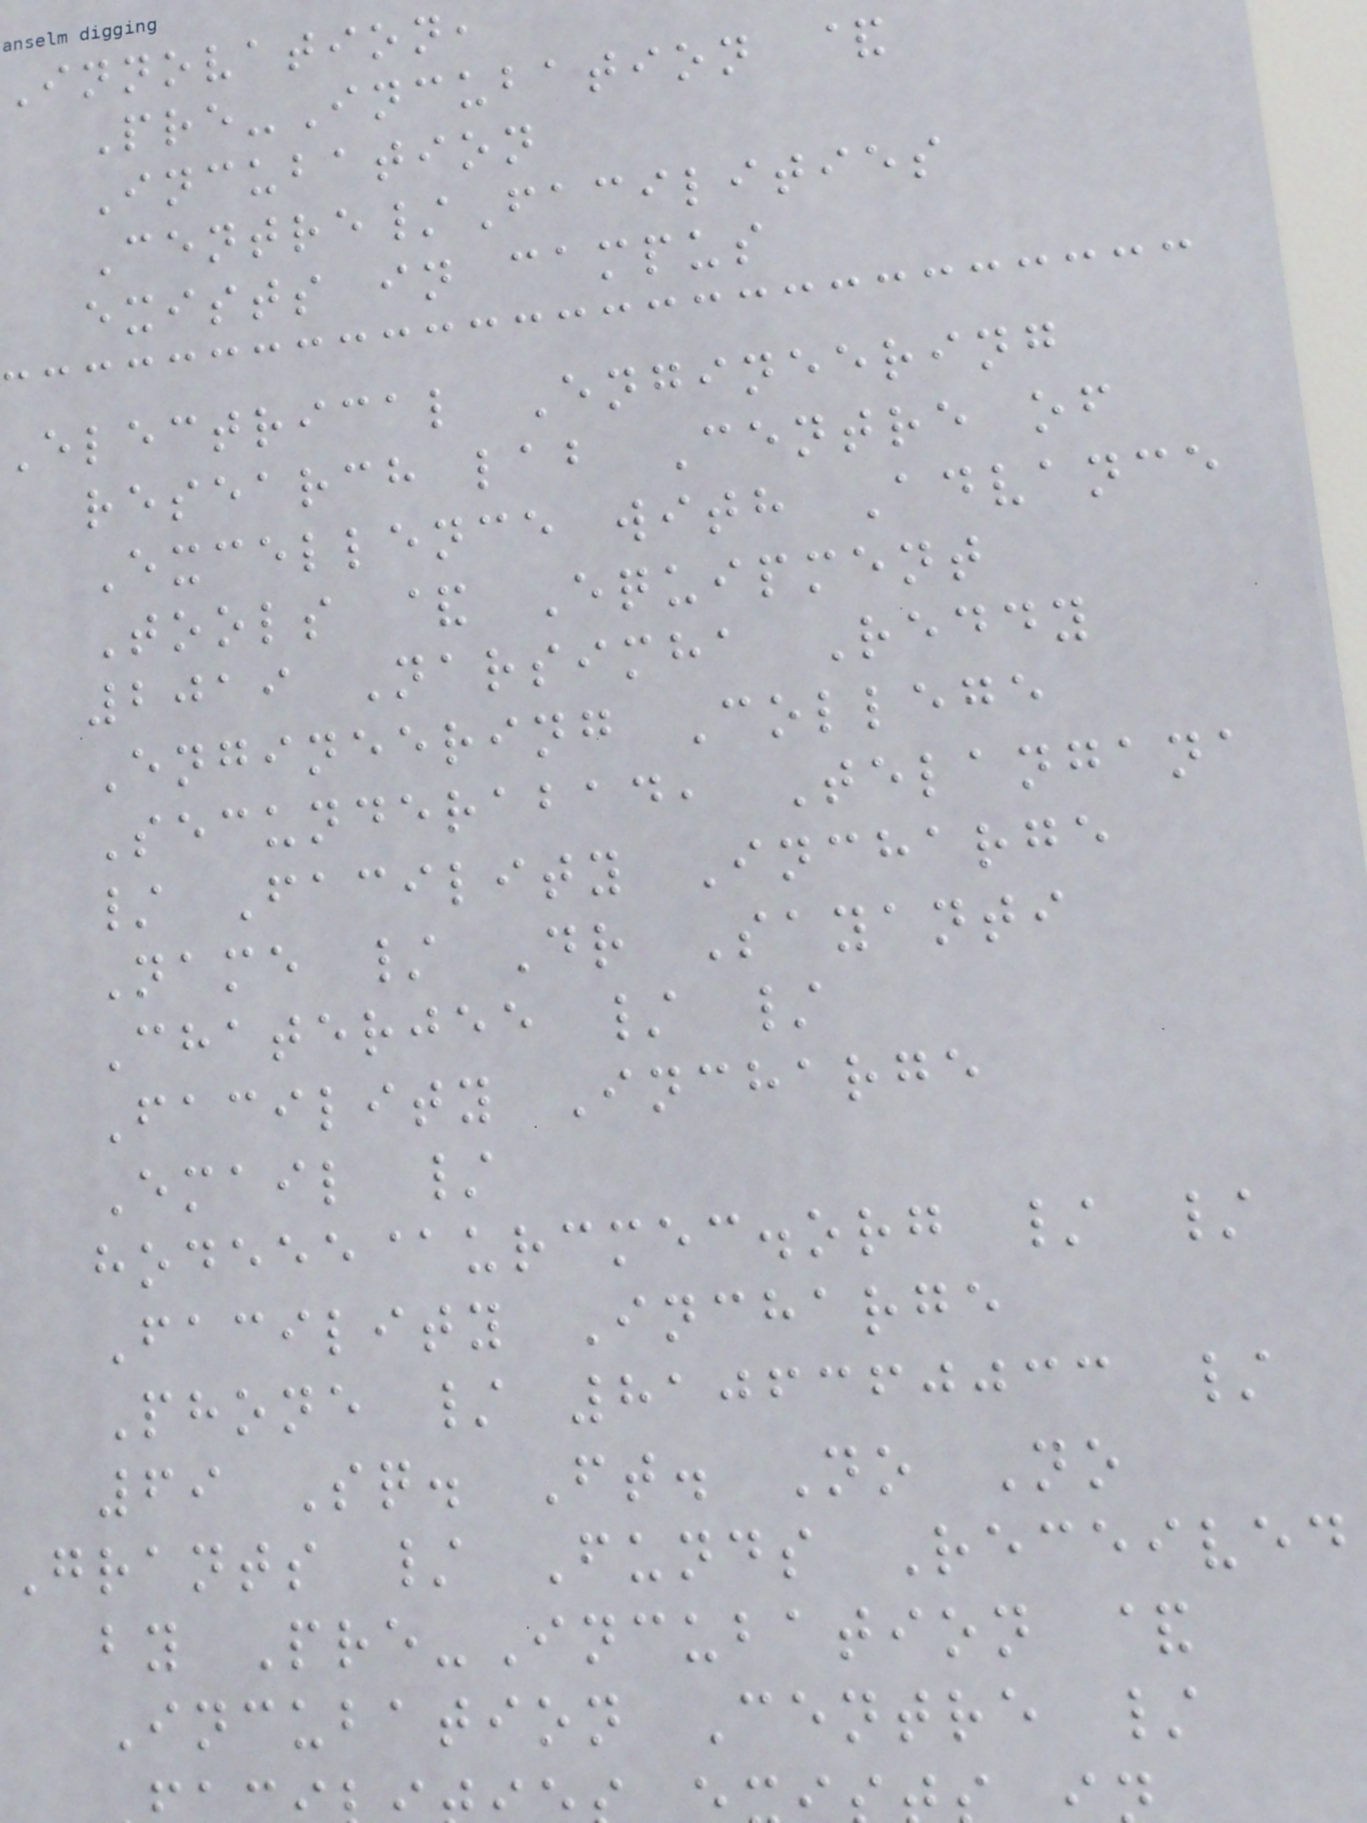Innovation,
Pre-Incubation &
Incubation
Centre/Facilities
exists in campus
Electrical Engineering
research lab Centre of
Excellence with Advance
Tools & Equipment
2019 Narsimha Reddy
Engineering College
Secunderabad, Telangana
/ Facility Incharge
Name / Dr Sayanti
Chaterjee / /
Facility Incharge
Email /
hodeee@urcmec.org / /
Facility Incharge
Phone / 8106360033 /
69 Sq. Ft. No No
Grants / Funds Received
by Pre-Incubation &
Incubation Centre /
